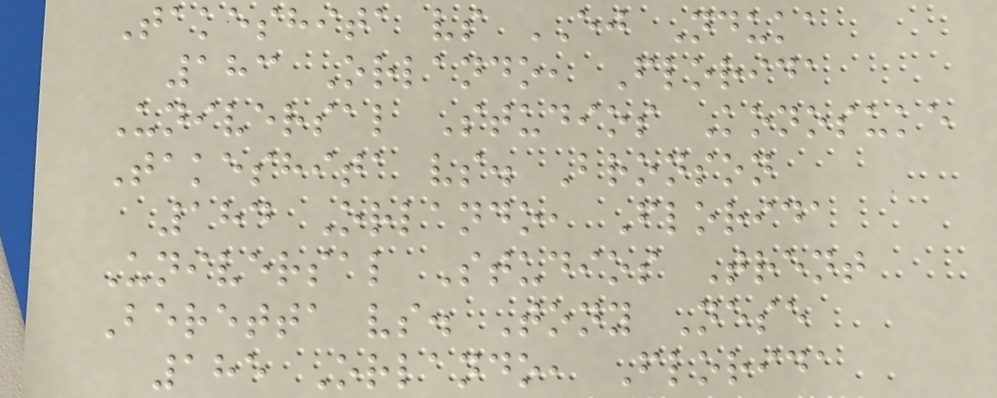Takeshita vs EJ Nduka
183 Orlando, Florida
Universal Studios Konosuke
Takeshita vs. Bronson
184 Orlando, Florida
Universal Studios Trent
Beretta vs. Tony Nese
185 Orlando, Florida
